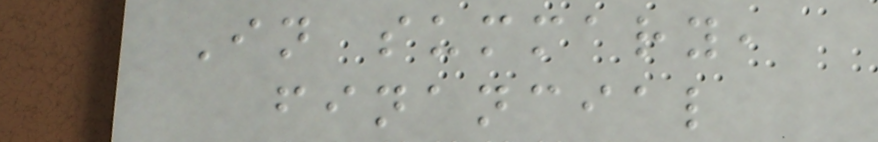In summary,
financial
